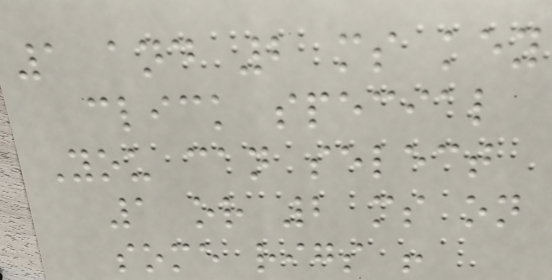1 and 2 ms key
click special
You can select
1 or 2 ms on
some rigs !
